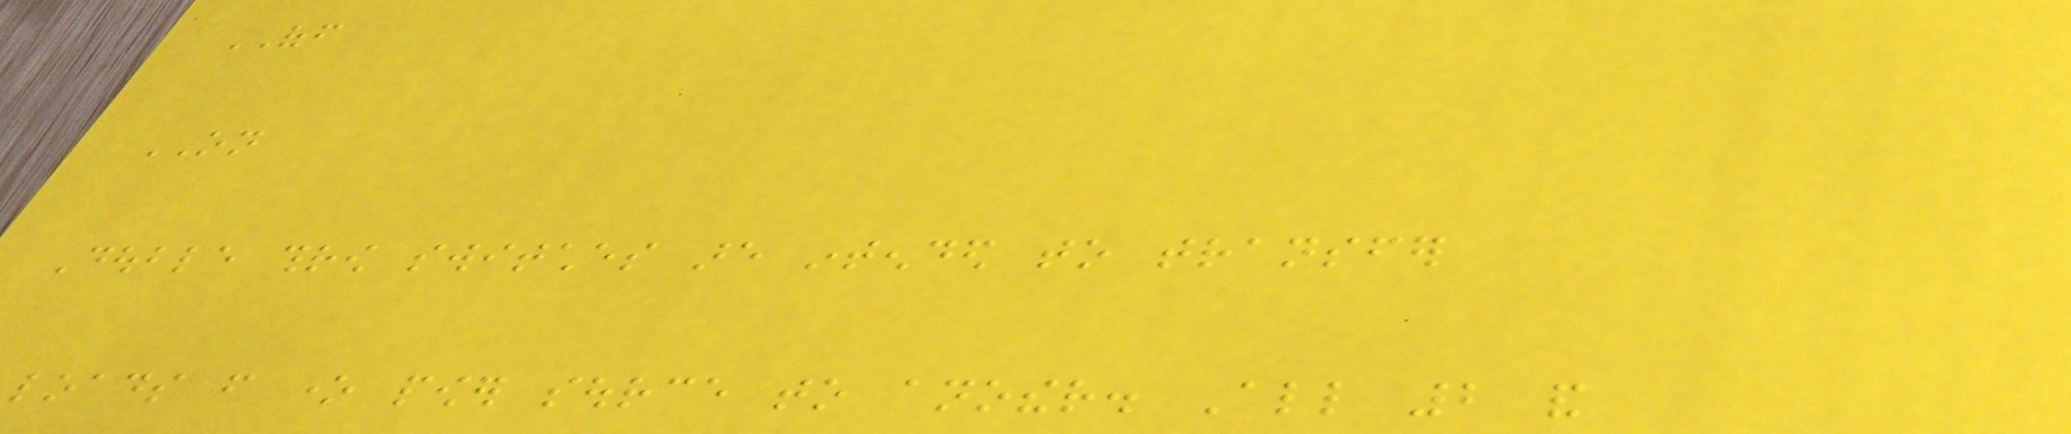OFF
ON
Double throw switches are intended to transfer
loads from one power source to another. All 2 and
